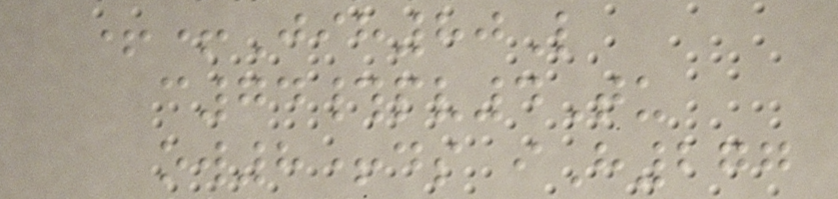++Jih80L
c74#pv4Tu
ow8+ds iH277
